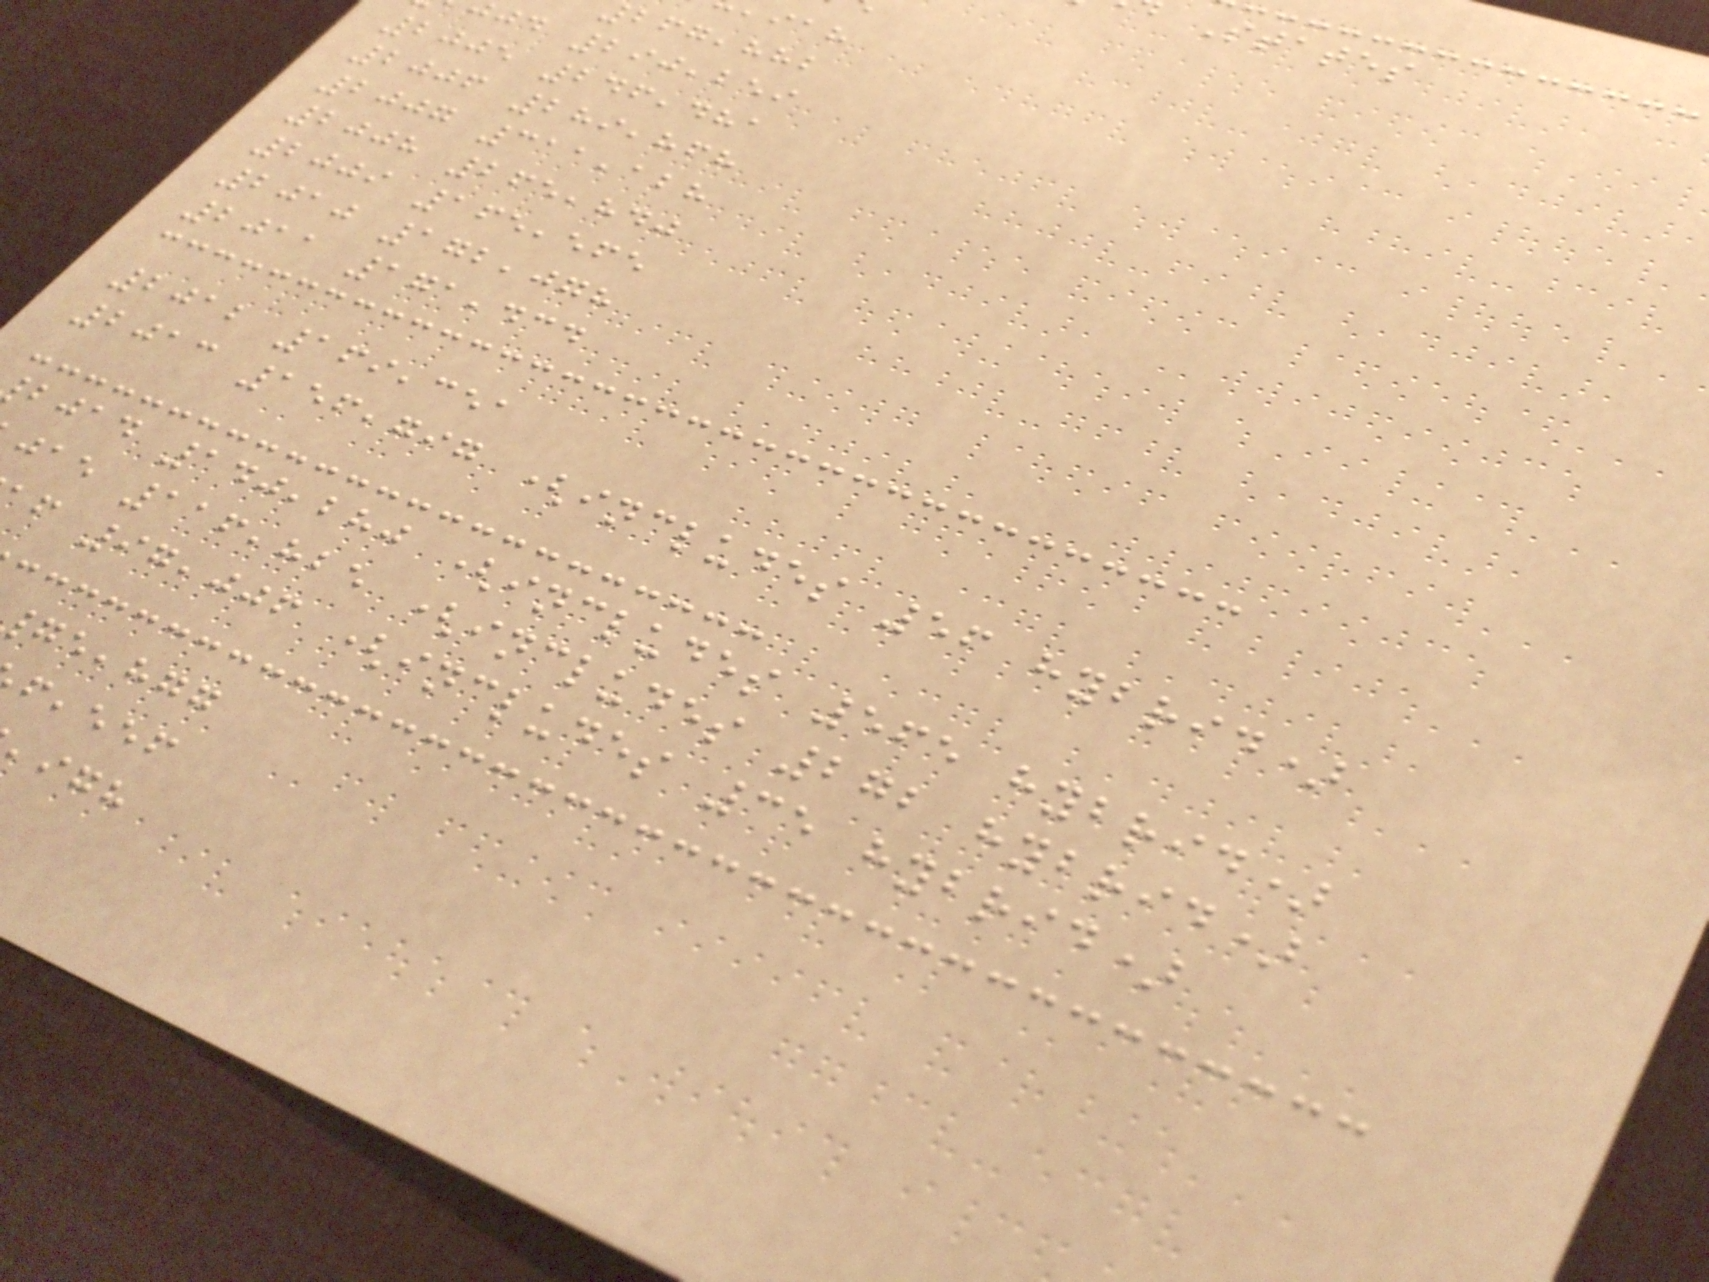,iah
267,882
jd 290,259
2005 246,481
2006 289,868
2007 311,128
2008 265,840
2009 165,565
2010 172,078
2011 171,434
2012 169,351
2013 156,797 (includes 56 hybrid)
bjad 140,280 (includes 565 hybrid)
jae 116,825 (includes 272 hybrid)
f 97,006 (includes 35 hybrid)
,hgg
,eef
